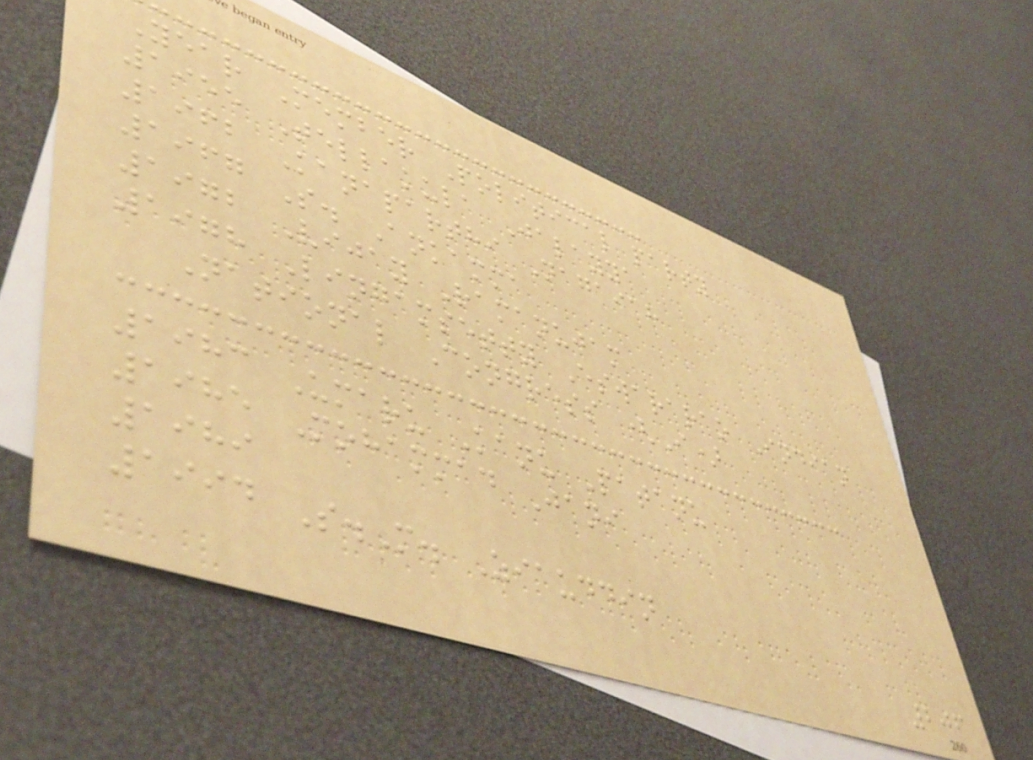Year Member Political party
1955 Tellakula Jalayya
1962 Kanaparthi Nagaiah
1967 S. Ankamma
1972 Vijay Ramanujam
1978 Lingamsetty Eswararao Indian
National Congress (I)
1983 Umaru Kanu Patanu
1985 Mohammad Jani
1989
1994 S.M. Ziauddin
206
